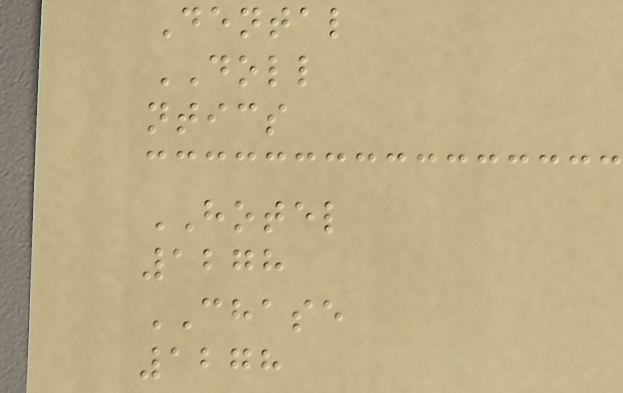Dental
DOLL
ntics
HOTEL
1278
CHASE
1278
